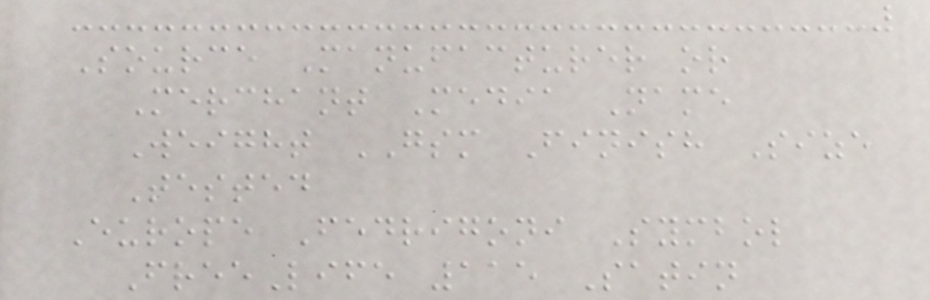Source Manufacturer or
Merchant Media Name
Weight GSM Finish Size
Tested
Europe Fedrigoni Symbol
FreeLife 115 Satin
